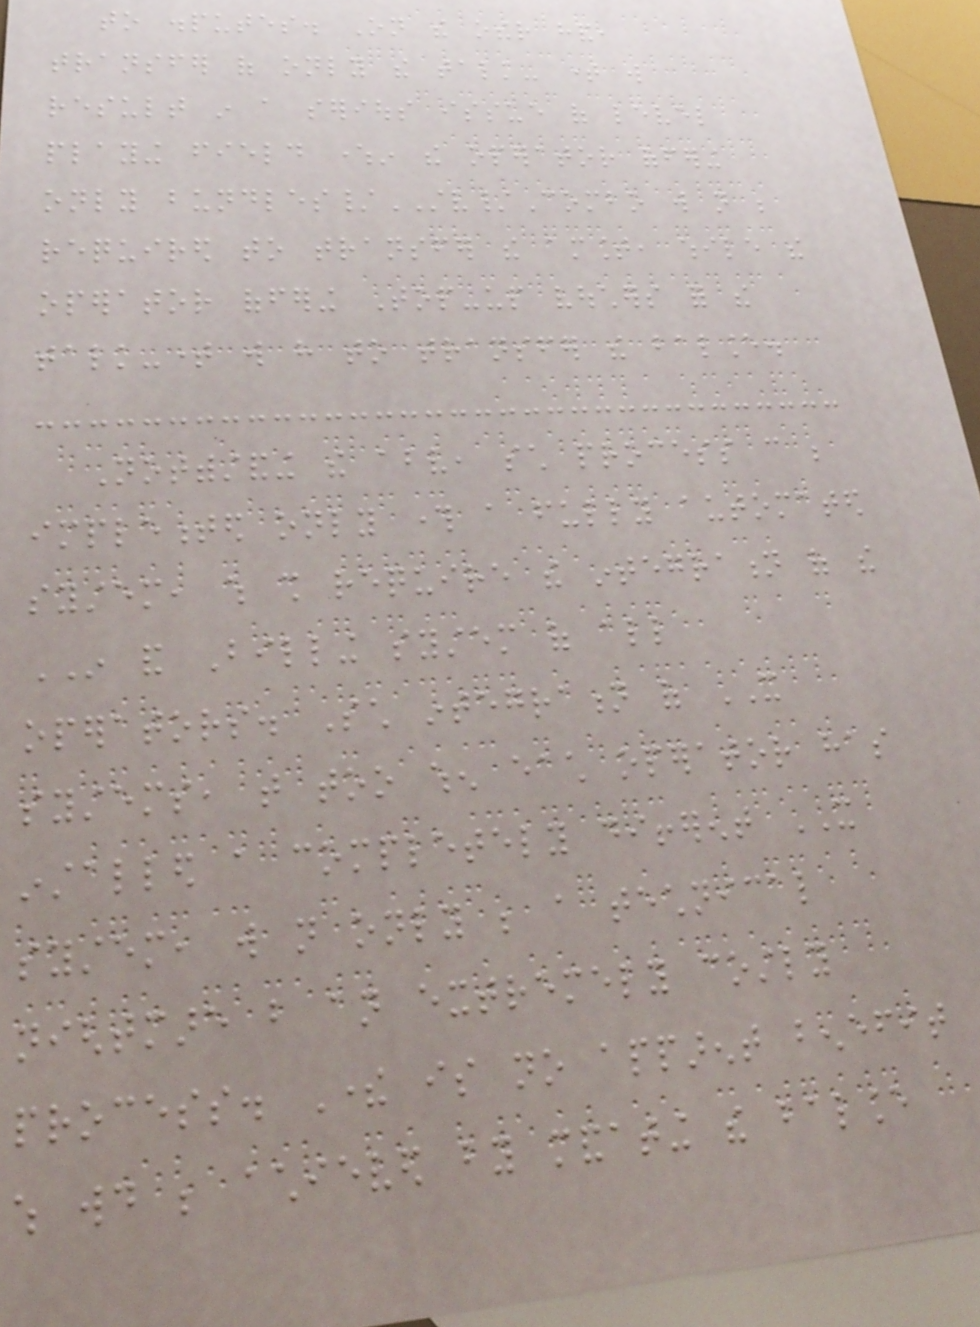to disputes. On the other hand,
transfer of only the talk- time will
result in a serious issue of level
playing field wherein the operator offering
only bundles/STV/Combo will not be
required to transfer the amount, while the
operator offering Top-up vouchers for the
talk-time will have to transfer the balance.
Notwithstanding the above, such process can be
implemented only through a fully automated
system, which shall require the integration of the
IN and Billing system of all
operators. Such integration of IT
systems, that too when each operator has
installed a completely different IT
system, will not only be a technical
nightmare but an extremely costly
process. There is no apparent benefit
which would be achieved by mandating the balance
